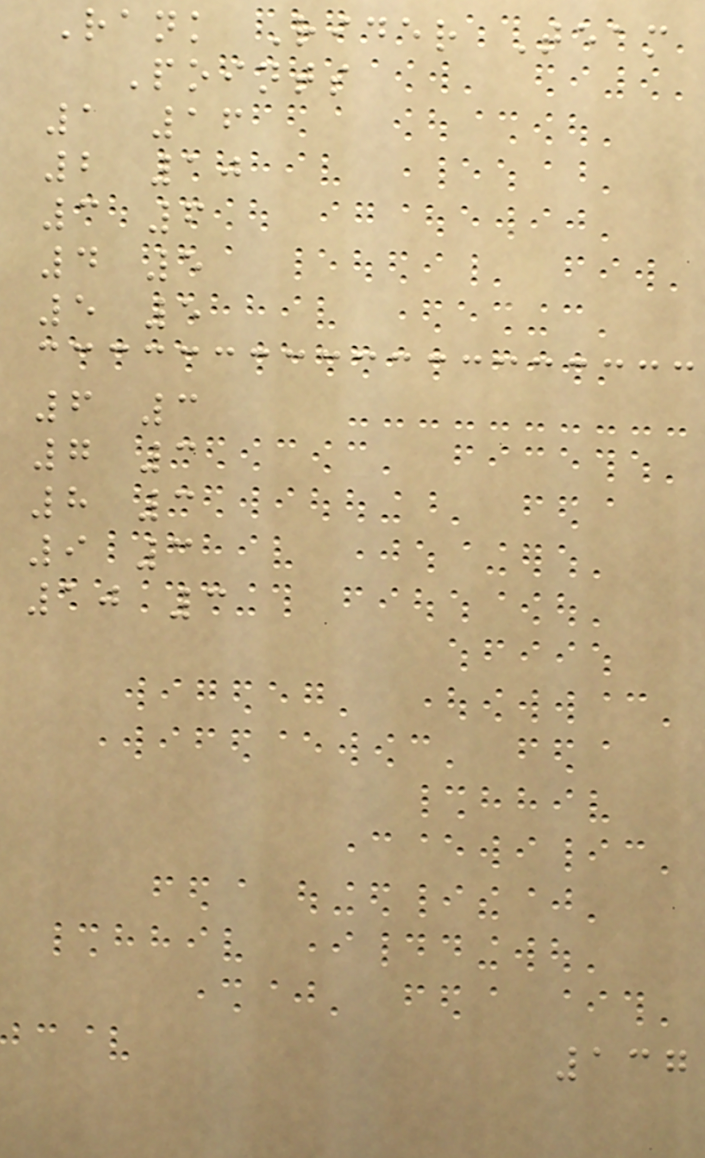Rank Rider Team
Points
1 16
2 10
3 6
4 5
5 5
6 3
7 3
8 3
9 3
10 3
137
